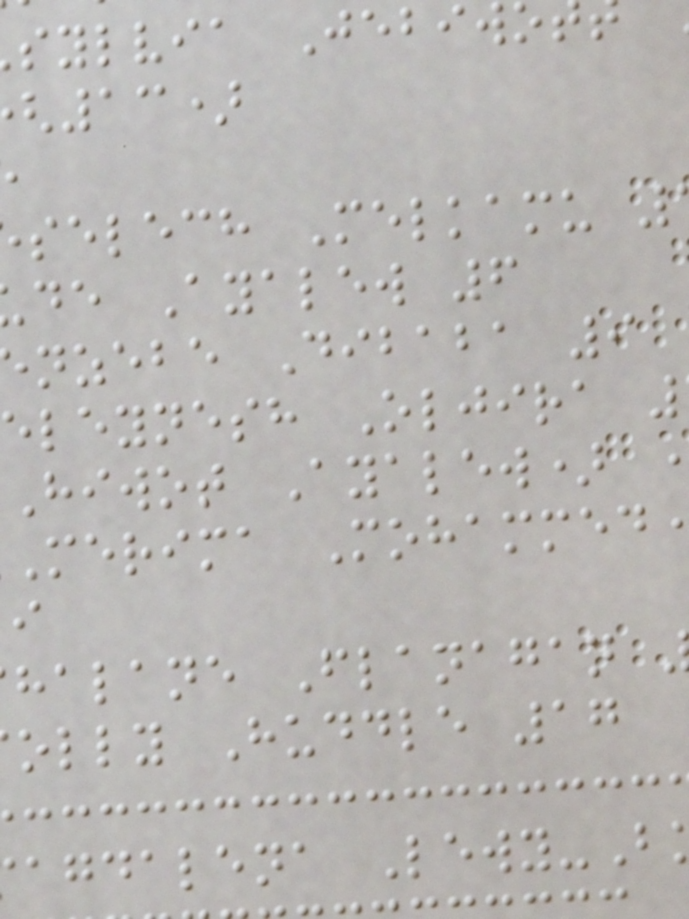sylvia Jebiw
13)
selech Melkamu
de Ayalew 6
nzebe Dibaba 9
eleynesh Oljira
Hiwot Ayalew)
Merima Mohammed
halane Flanagan
olly Huddle 17
agdalena Lewy-B
